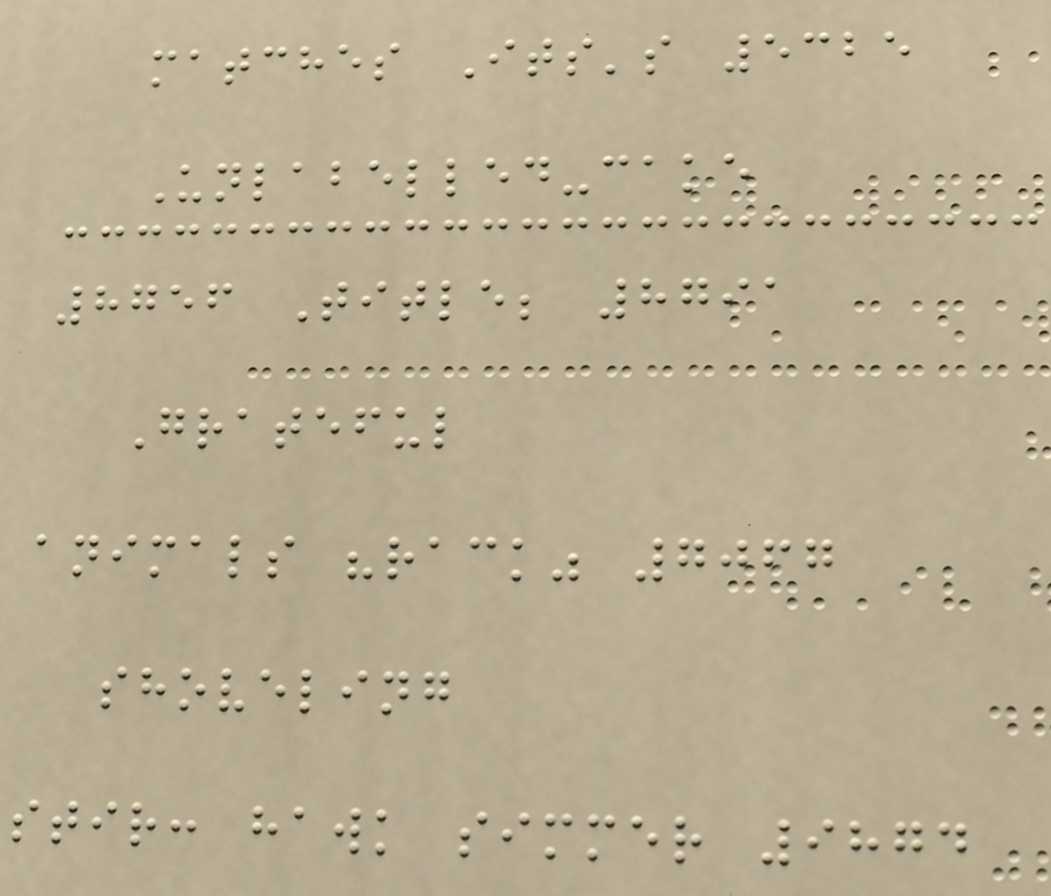matches Its's 5325
Unlabelled-cake
8756 Title; 8791
Grateful
animals "rack" 7067
shoveling
stir: hawk simmer 9874
